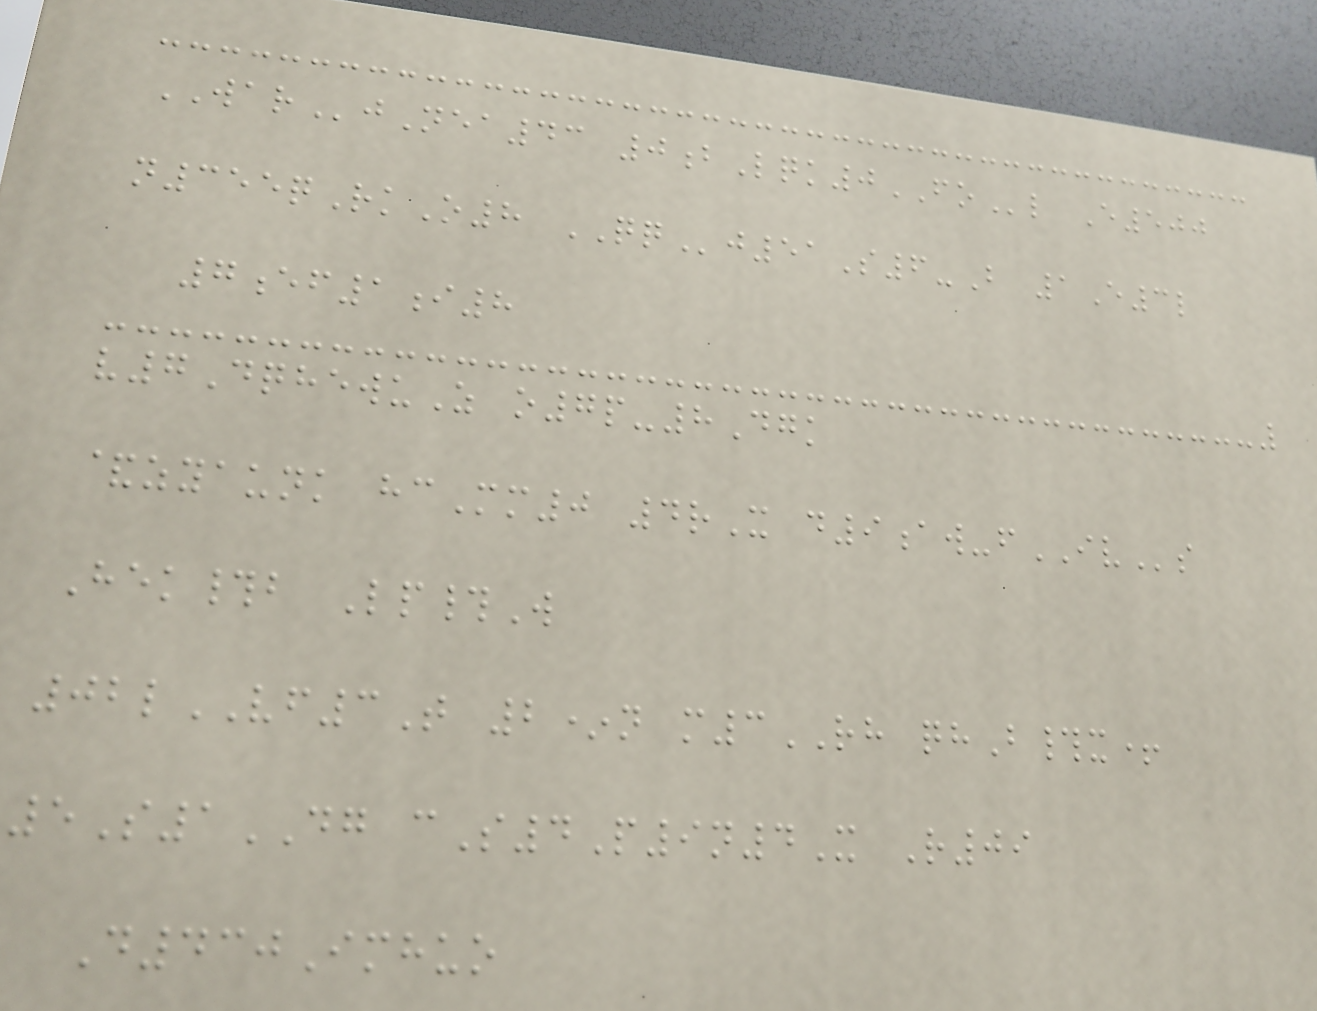WARjNea43 0bLqk0FOl E500
n355qRkO8 QQj51S6-B 1E3l
7ef1i8
v7DqhewuZ o7p-8Dgk
&zyaunk hcMm0 4rX d9aw-fIVs
Hek#b Lp#W
02lVF3T 2*n m3RH qhB#x+
5S1DG cS4P9n4X R09
D430Imhuo
